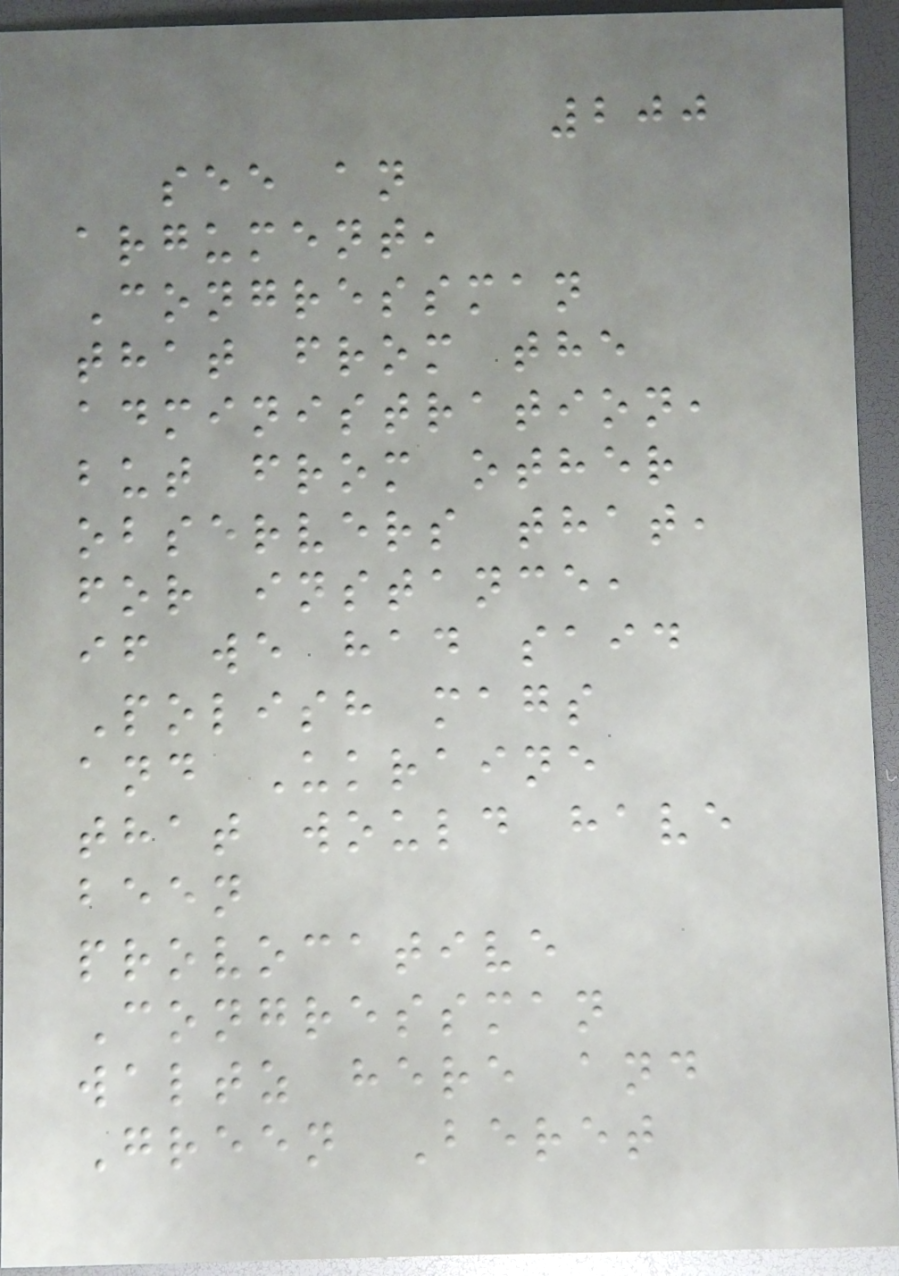200
see an
argument,
Congressman
that from the
administration,
but from other
observers that,
for instance,
if we had said
Polish mags
and Ukraine
that would have
been
provocative
Congressman
waltz here and
Green Beret
